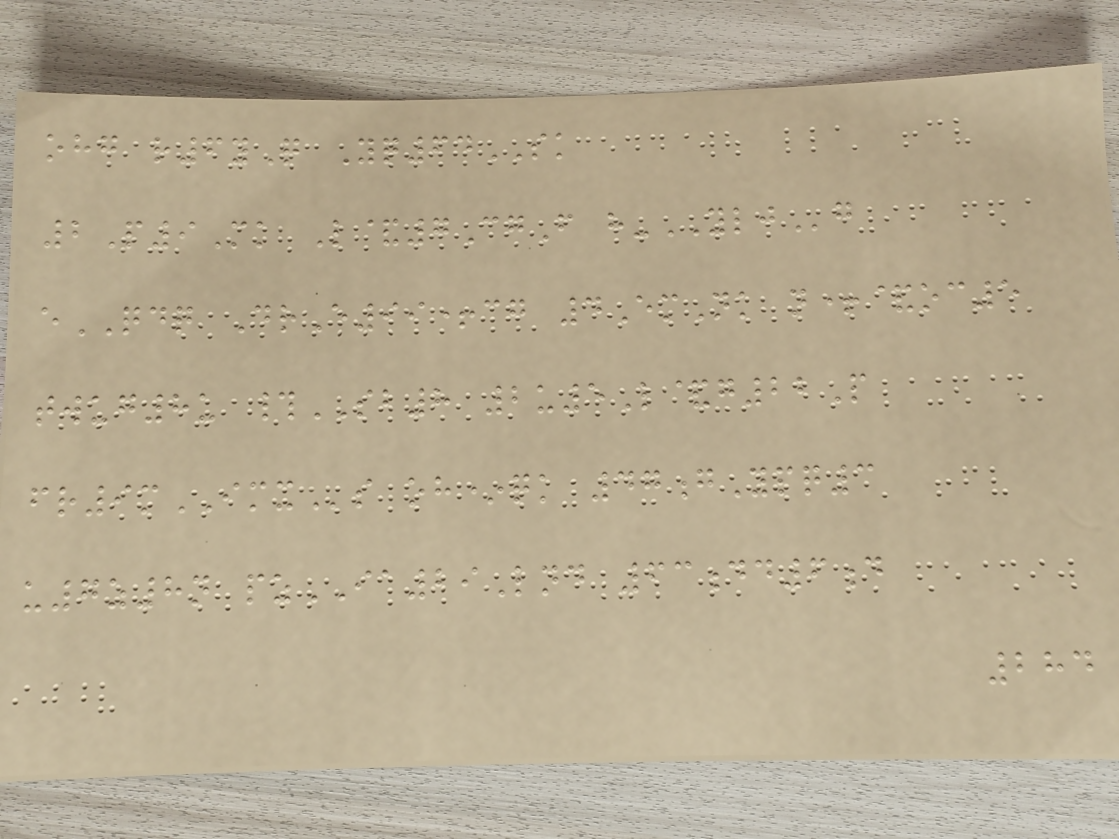ohg r6yQ Yq64SK
2P9Mk L&7CgF h-YLJg
eQDQ DrE99+cg 4EmNk n+&oc5
twug8u #SB8 2u5L&g22P
fr9mIMXs oh*qk 47gYpq3
u7z8n pzIA29Lnd 63dd6d
284
